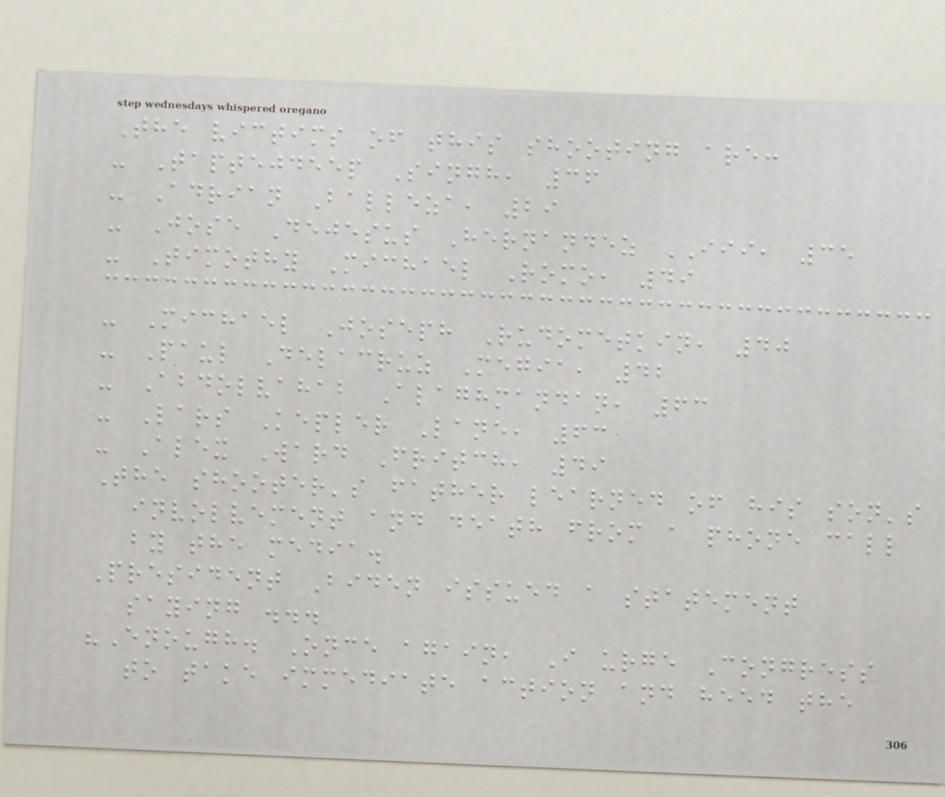The victims of this shooting are:
- Taptejdeep Singh, 36
- Adrian Balleza, 29
- Jose Dejesus Hernandez III, 35
- Timothy Michael Romo, 49
- Michael Joseph Rudometkin, 40
- Paul Delacruz Megia, 42
- Abdolvahab Alaghmandan, 63
- Lars Kepler Lane, 63
- Alex Ward Fritch, 49
The shooter's father learned of his son's
involvement and death from a phone call
by the media.
President Biden issued a statement
saying ...
"Enough. Once again, I urge Congress
to take immediate action and heed the
